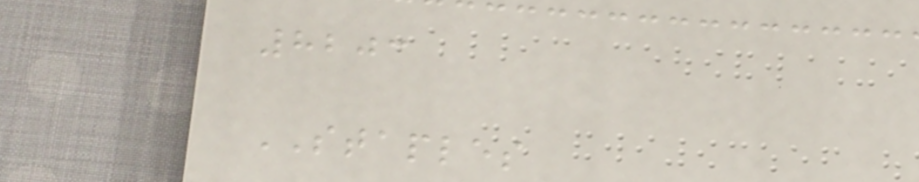8203
STAPLES
